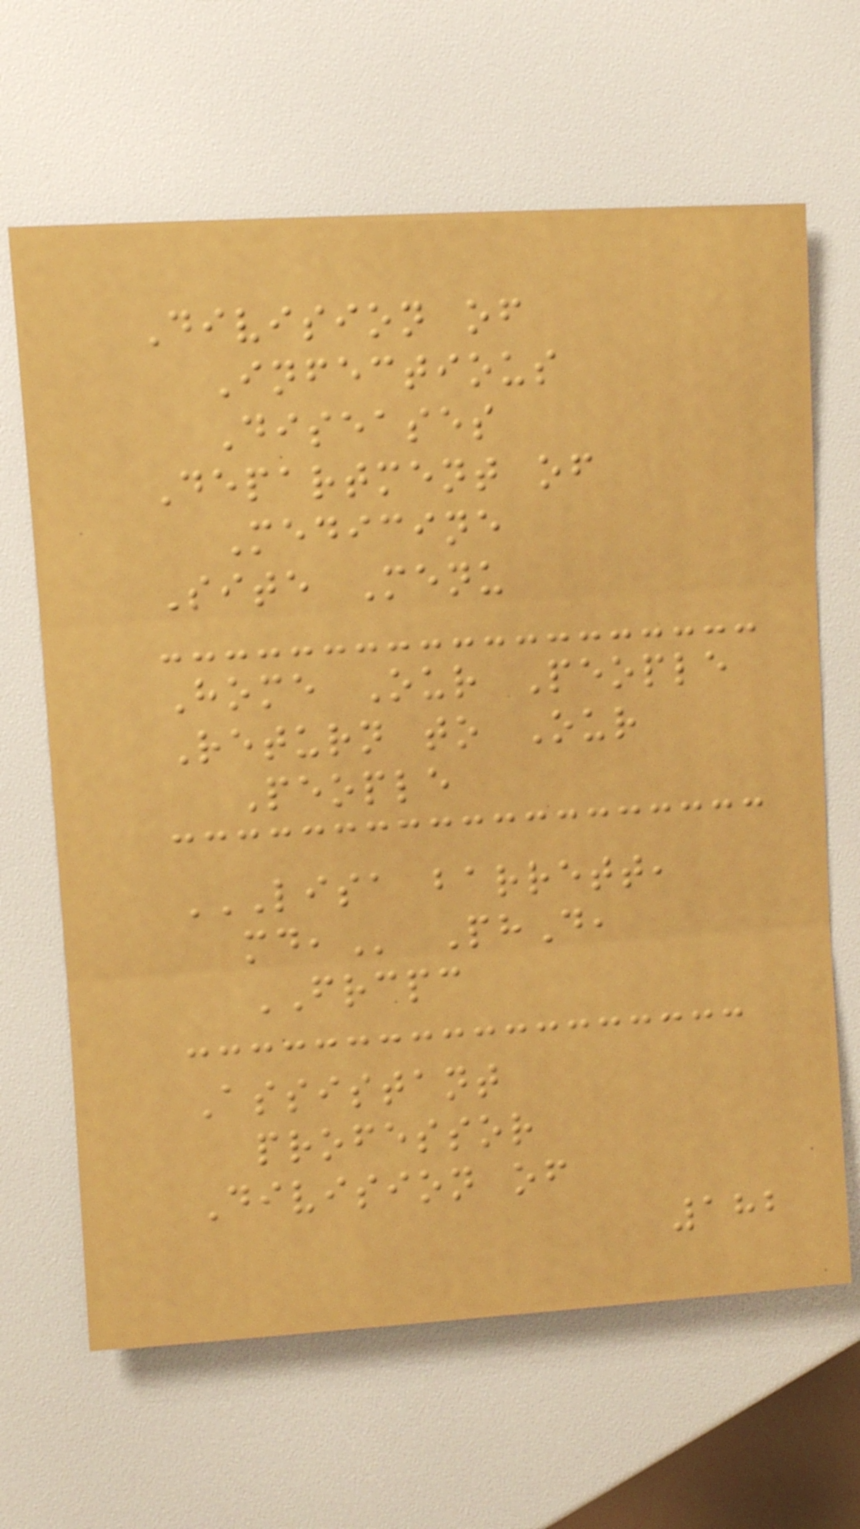Division of
Infectious
Diseases
Department of
Medicine
Site Menu
Home Our People
Return to Our
People
LISA BARRETT,
MD, PhD,
FRCPC
Assistant
professor
Division of
182
